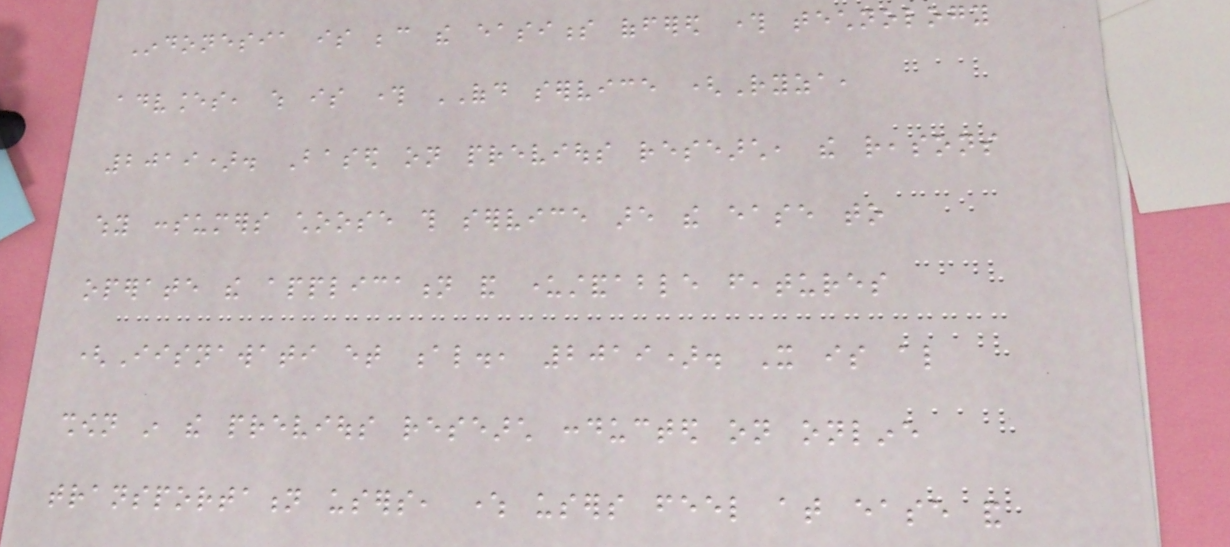Indonesia is because the easiness offered through technology
advances, which is through OFD service (Ryza,
2019). Based on previous research, the reasons
why consumers choose this service are the ease to
operate the application and understandable features
(Iisnawati et al., 2019). It is also
shown in the previous research conducted on online
transportation users, where users feel at ease and
